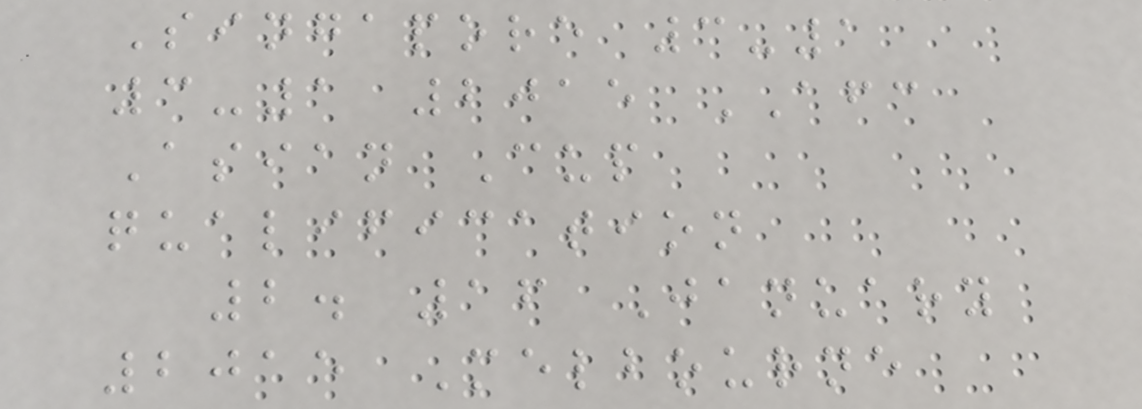Singapore 3-1
3-1 2015 AFC
Asian Cup
qualification
2. 16 January
2015 Melbourne
